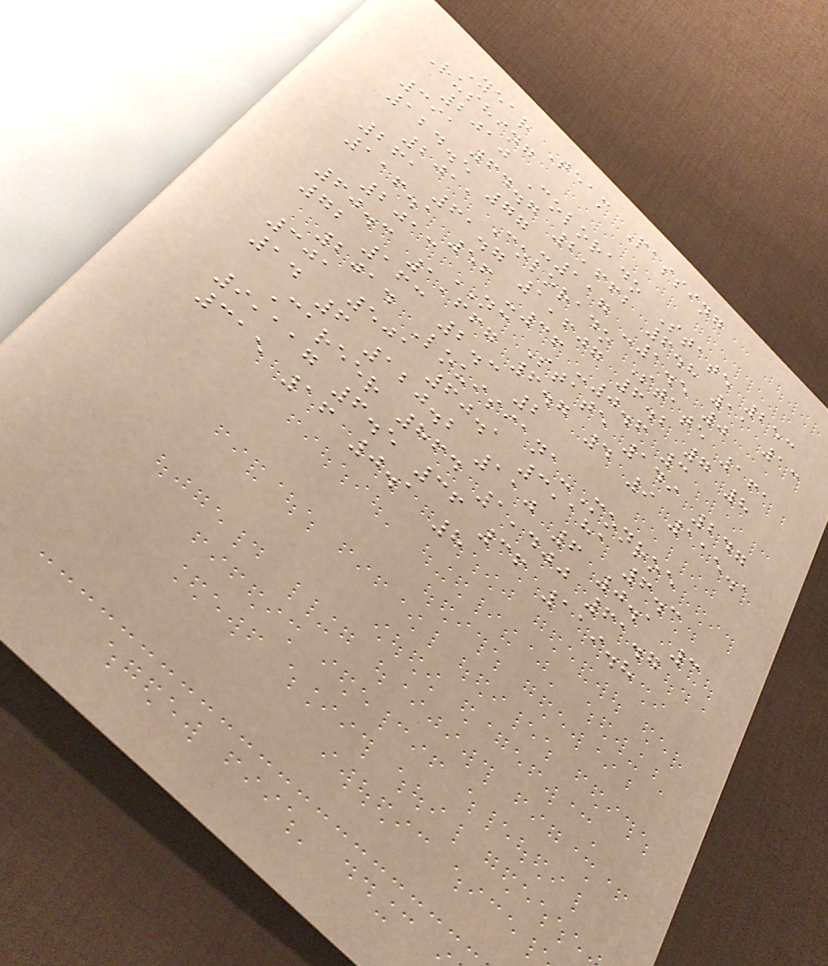Year Team Passing
Rushing
2010 Colorado State 253
391 64.7 2,662 6.8 11 13
124.5 77 -117 -1.5 0
2011 Colorado State 161
261 61.7 1,607 6.2 7 8
116.1 56 -36 -0.6 3
2013 NC State 149 247
60.3 1,667 6.7 4 9 115.1
72 163 2.3 2
2014 Louisiana-Monroe
301 501 60.1 3,181 6.3
14 6 120.2 110 6 0.1 3
Career 864 1,400 61.7
9,117 6.5 36 36 119.8
315 16 0.1 8
